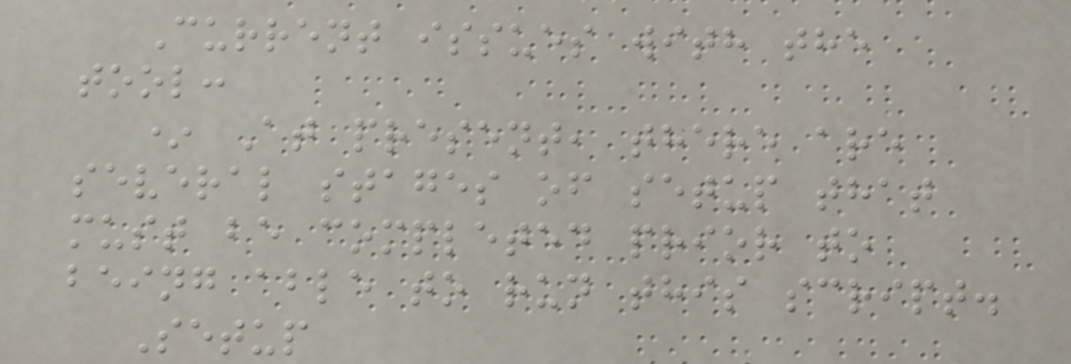Current issues with the
tool:
* At present, there are
several stages of setup that
must be completed prior to
being able to run this script.
Setup
